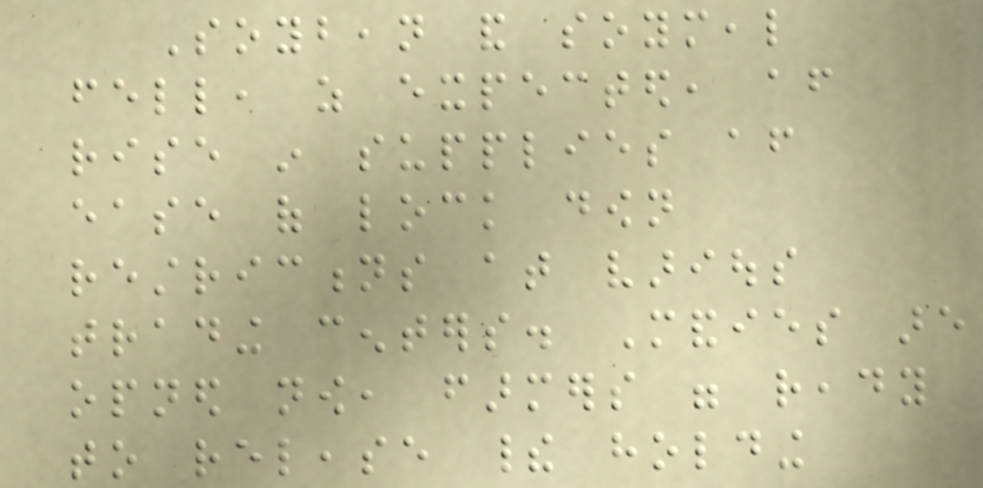Soybean and soymeal
fell, as expected, after
rise in supplies after
ease of lock down
restrictions at various
trading centers. Mandies are
opned now, farmers were ready
to release their holding
